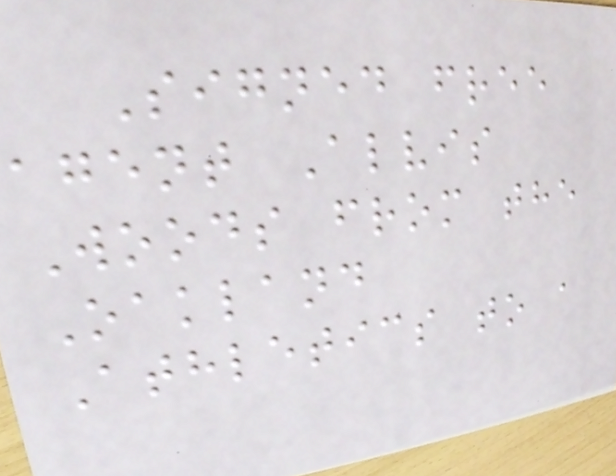Signed free
agent Alvis
Woods from the
Oakland
Athletics to a
